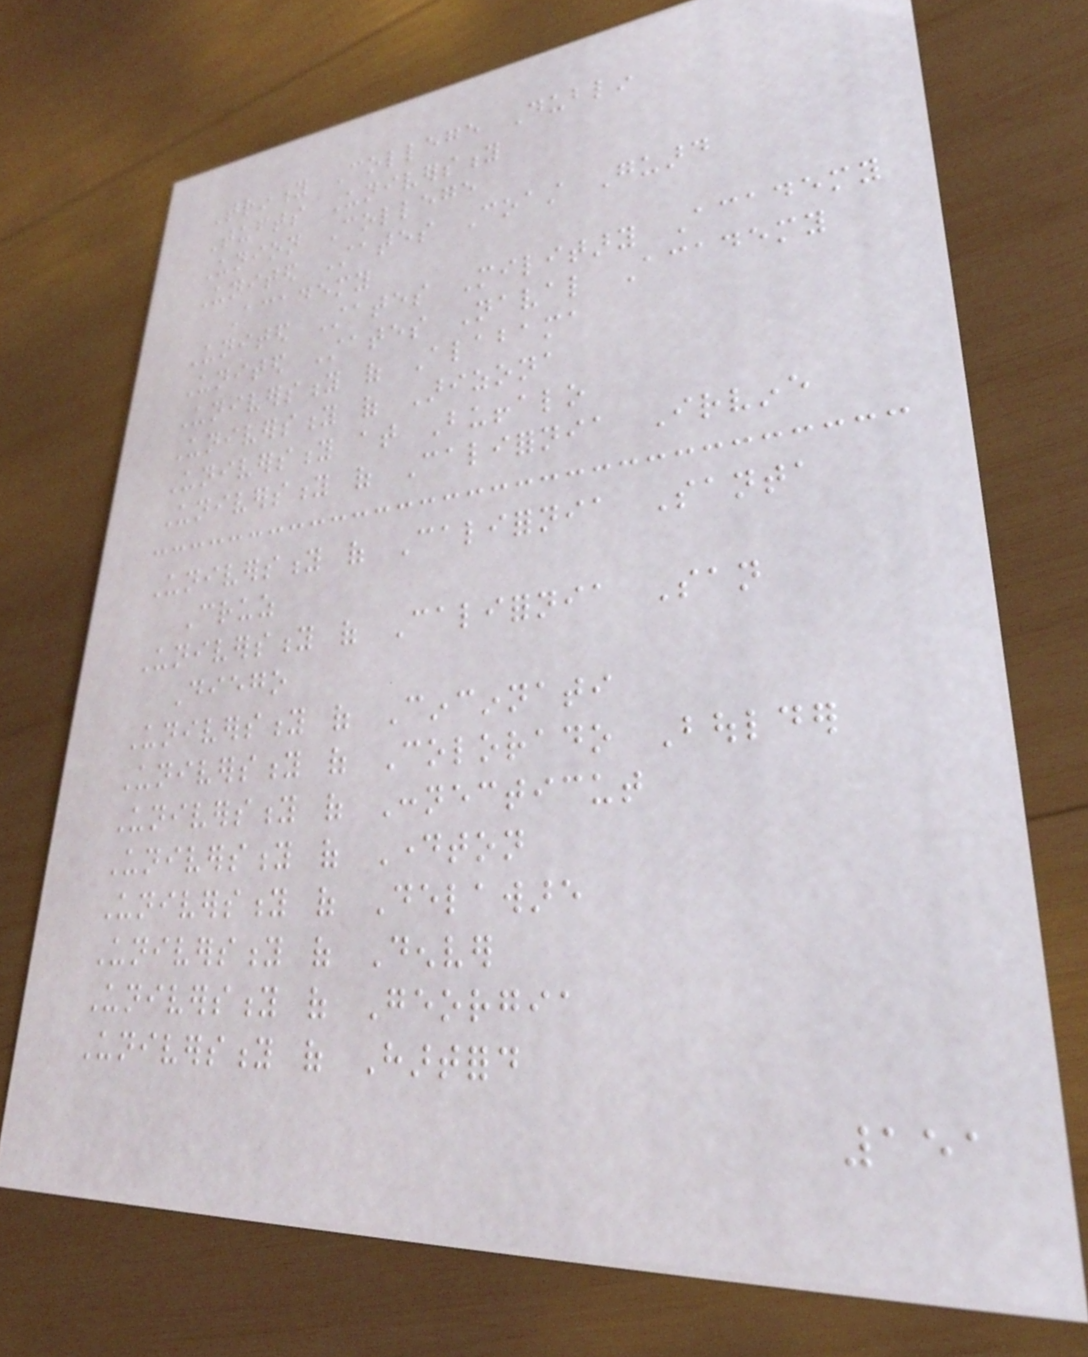Trinity College Dublin
Tufts University
Union College
United States Coast Guard
Academy
United States Military Academy
United States Naval Academy
University of Alabama
University of Arizona
University at Buffalo
University of California Irvine
University of California Santa
Cruz
University of California San
Diego
University of Cincinnati
University of Colorado Boulder
University of Connecticut
University of Dayton
University of Delaware
University of Denver
University of Georgia
University of Hartford
151
